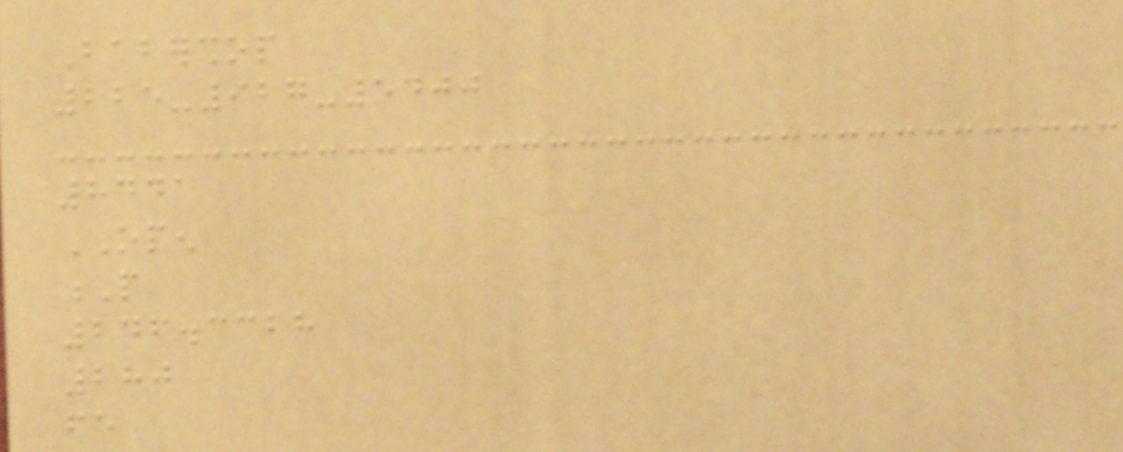Babershop
225-927-5400
8441
OPEN
P
246.3328
280
fe
